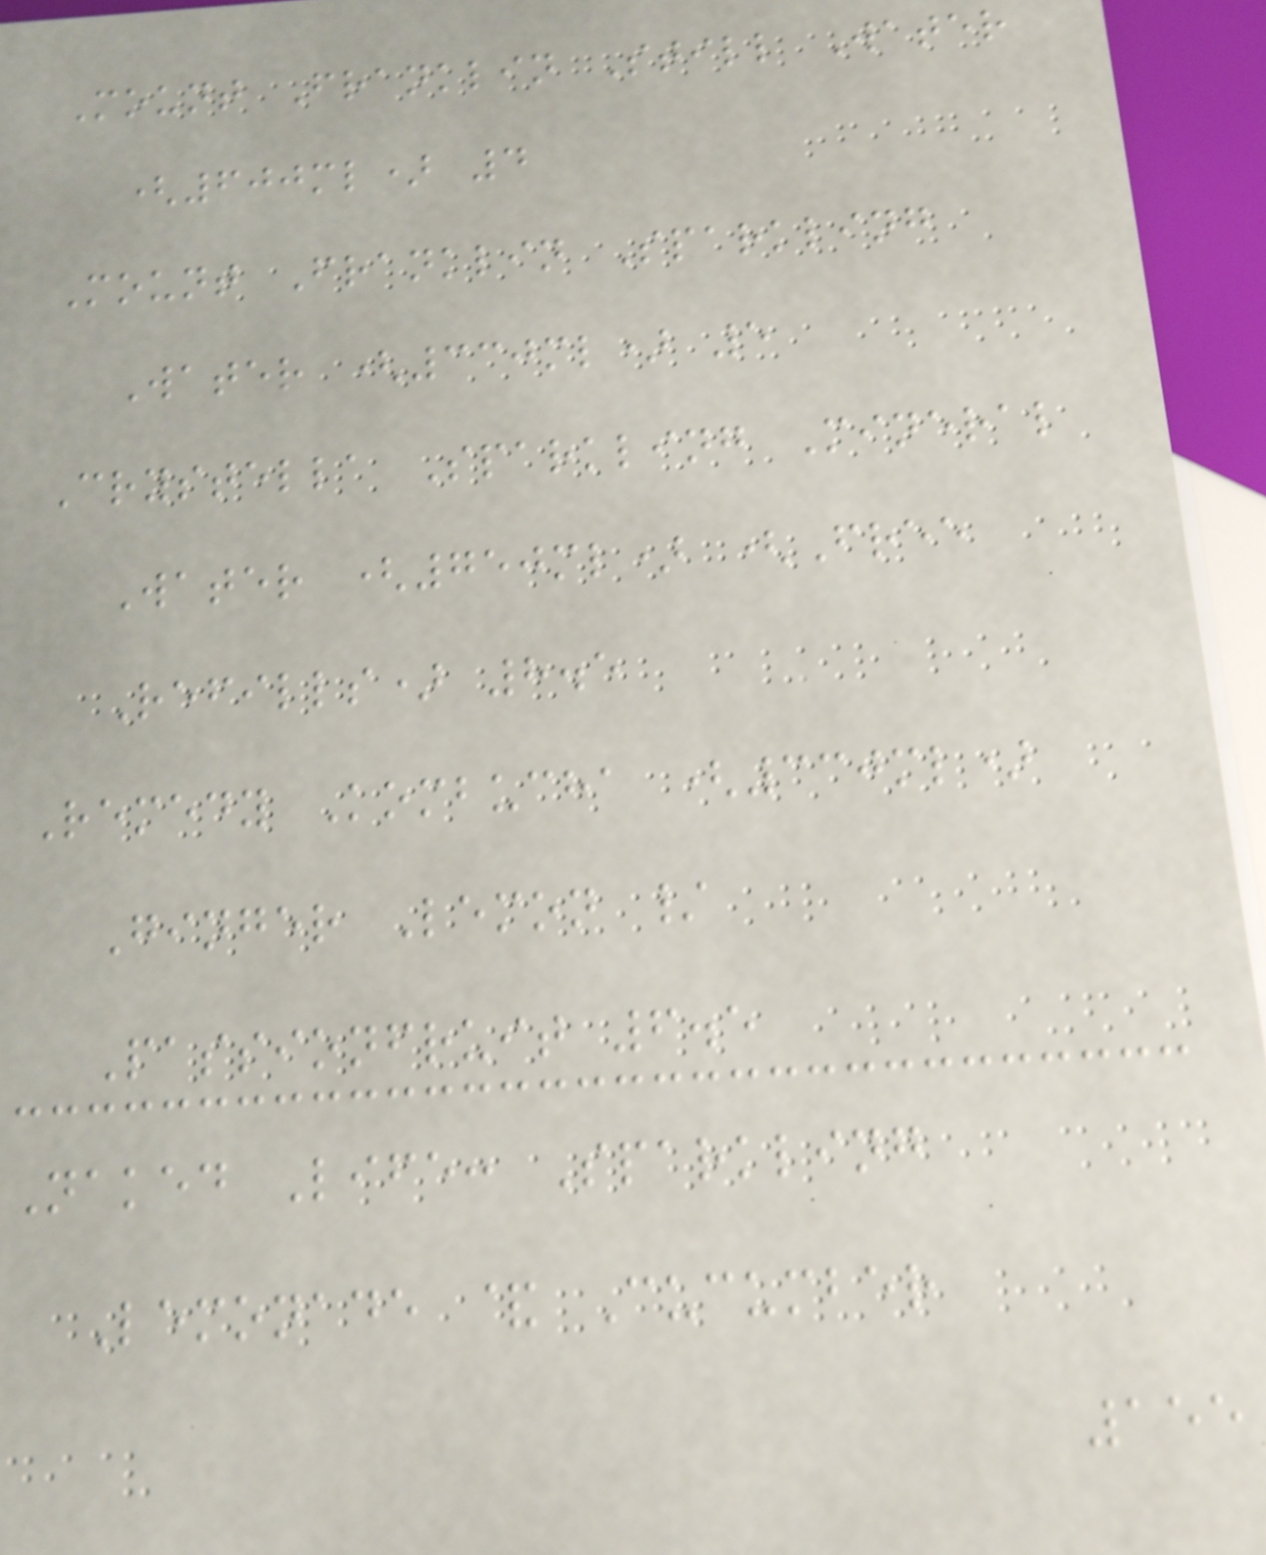Mount Franklin Still Water
(600ml) 4
Mount Franklin Sparkling
Water (330ml) 5
Crystella Sparkling Mineral
Water (750ml) (Free
Refills) 8.5
Remedy Kombucha (330ml)
Ginger Lemon /
Passionfruit 6.5
Naked Life: Sparkling
Lemonade & Cucumber
155
